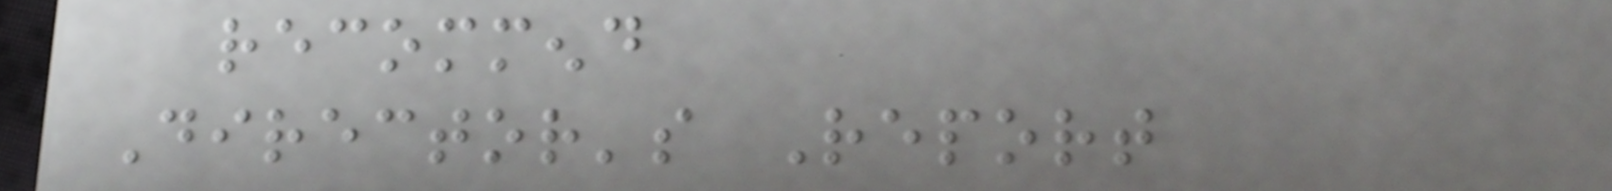recommend
Director's Report
